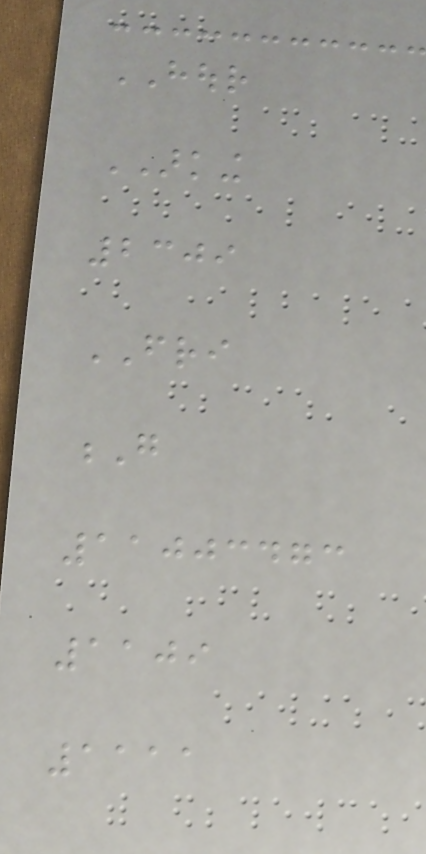HOUR
ARKING
2309
FRI
G
11003473
1109
1111
